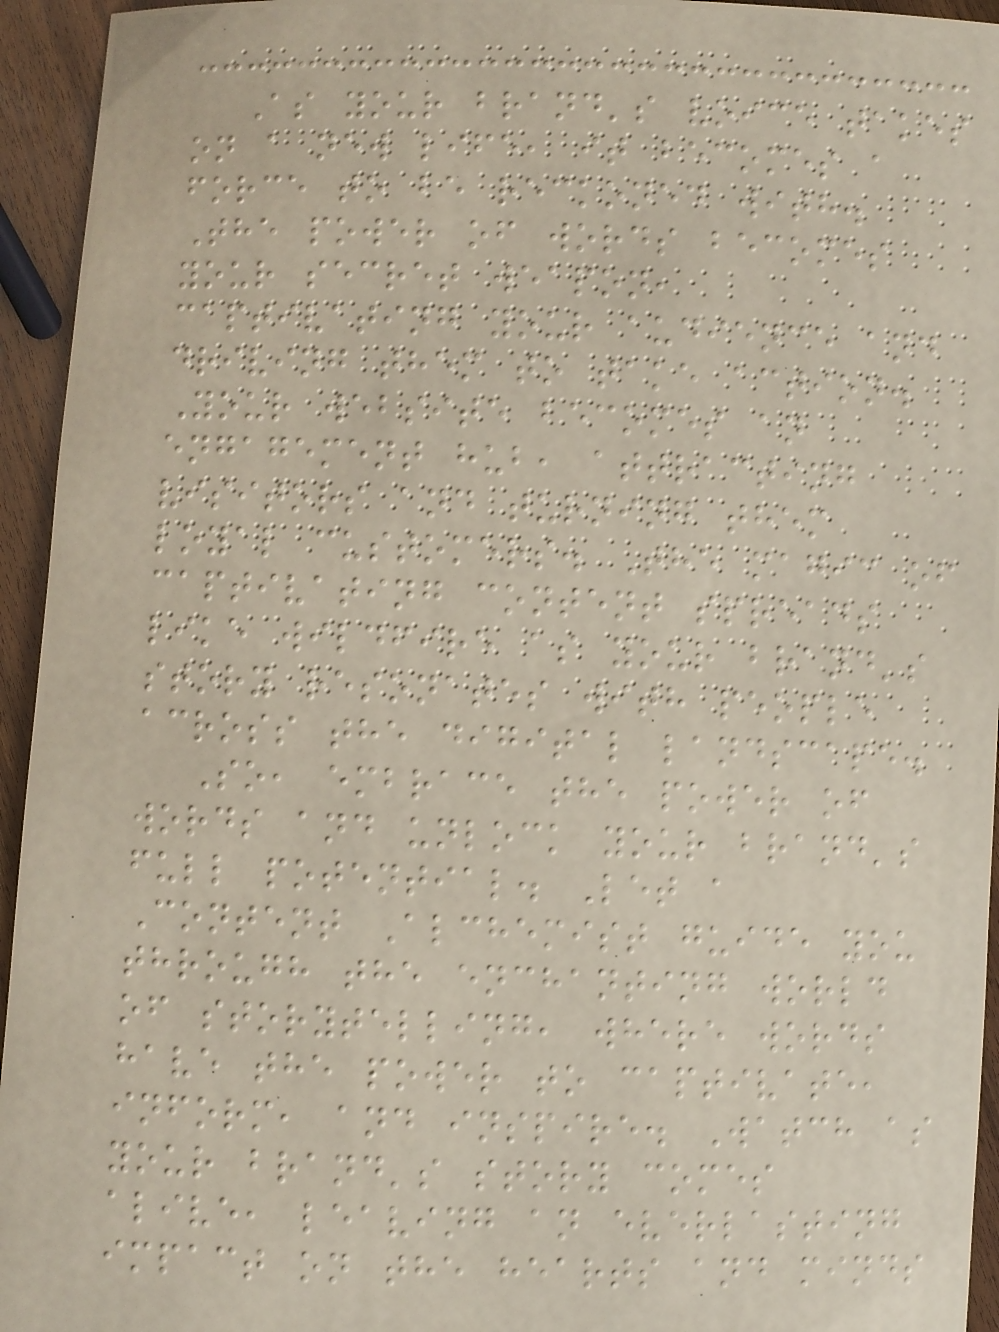As your brand's voice takes
on a new life, it becomes a
force to be reckoned with.
The power of words becomes
your secret weapon,
captivating your audience and
driving them to take action.
Your website becomes an
engagement hub, attracting
visitors and turning them
loyal customers. The magic of
captivating content spreads
like wildfire as your brand's
story resonates with people
across the digital landscape.
So, embrace the power of
words and unlock your brand's
full potential. Let a
Content Alchemist guide you
through the enchanting world
of storytelling, where words
have the power to captivate,
inform, and inspire. Watch as
your brand's story comes
alive, leaving an everlasting
impact on the hearts and minds
